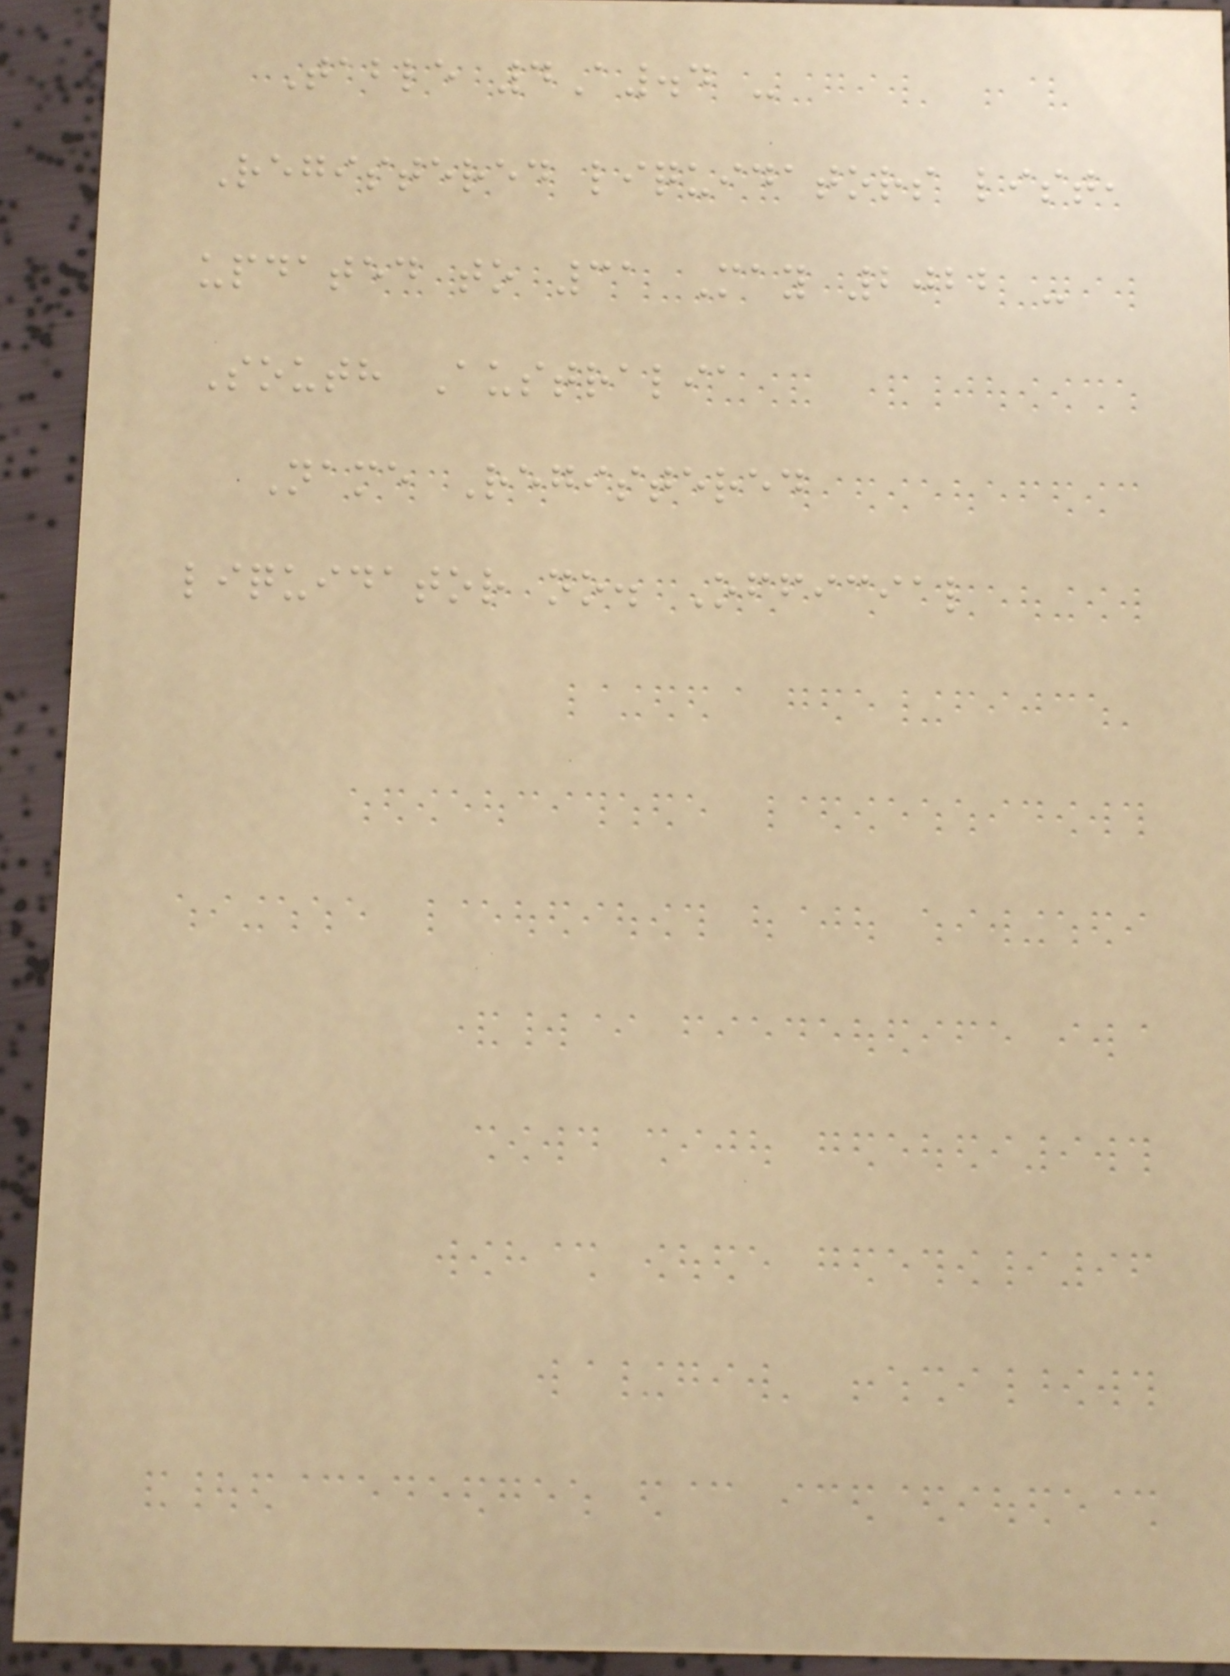Table 4A.4 -
Registered liquidators list,
updated to 31 May 2022 -
South Australia
Name Registered
liquidator no. Official
